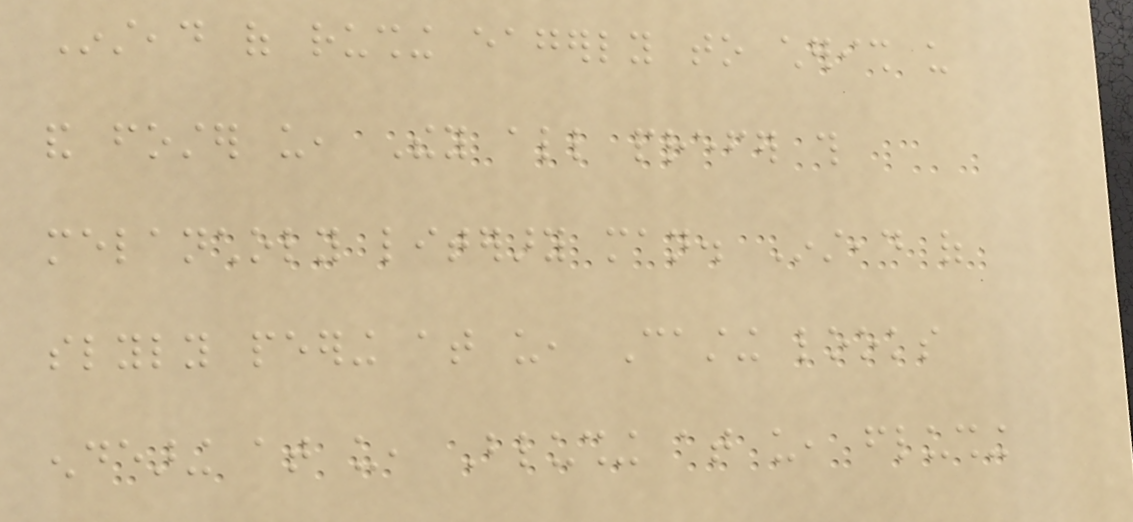Instead of rushing eagerly to cherish us
and foster us, They all prefer this
melancholy literary man. Instead of
slyly peering at us, Casting looks
endearing at us, Blushing at us, flushing
